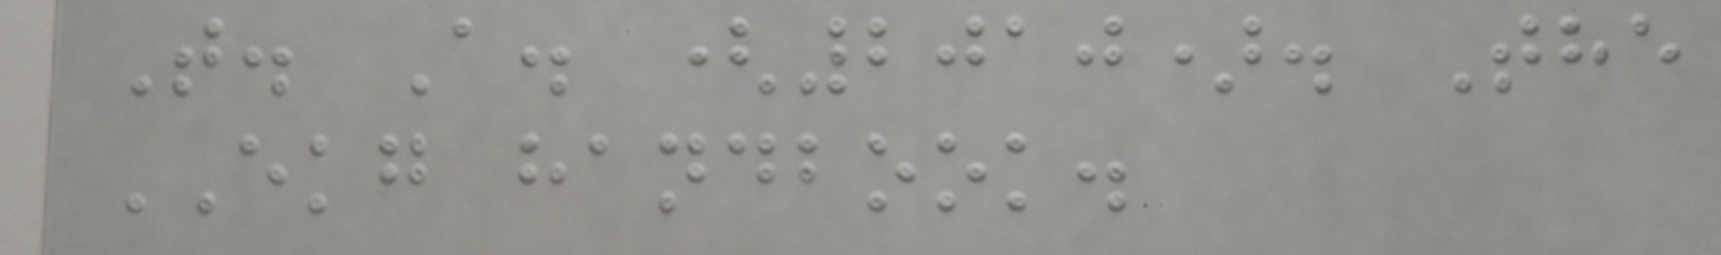T. A. (2010). The
EKG handbook.
